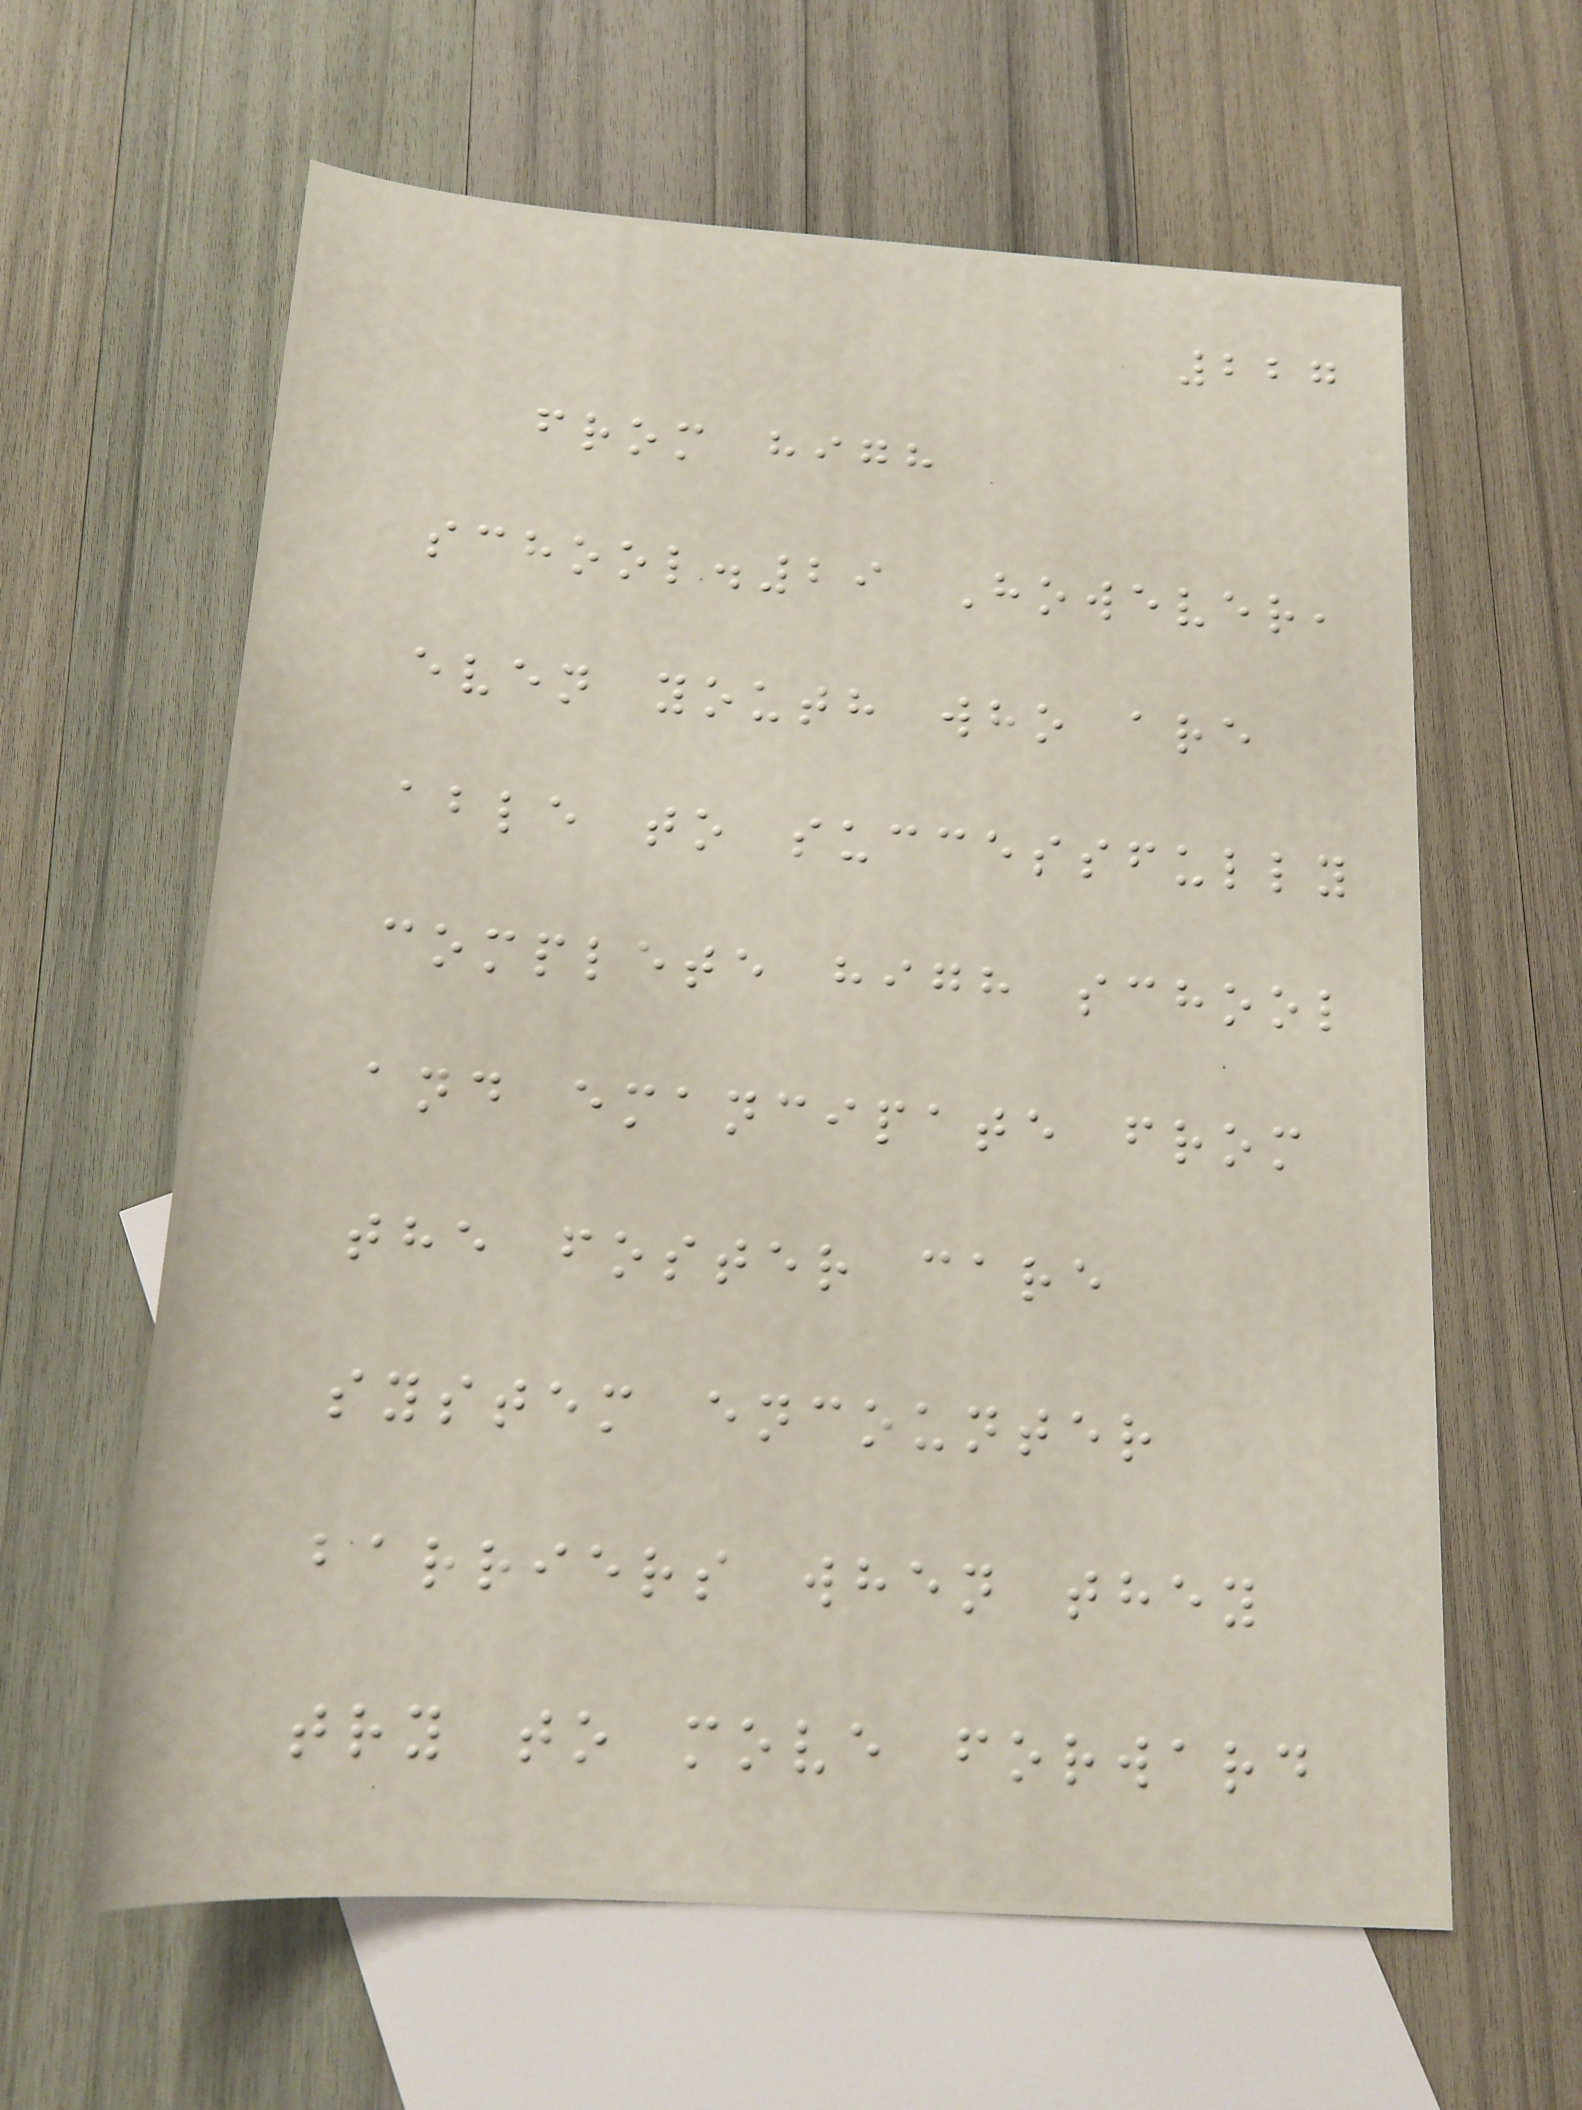227
from high
school.29 However,
even youth who are
able to successfully
complete high school
and emancipate from
the foster care
system encounter
barriers when they
try to move forward
